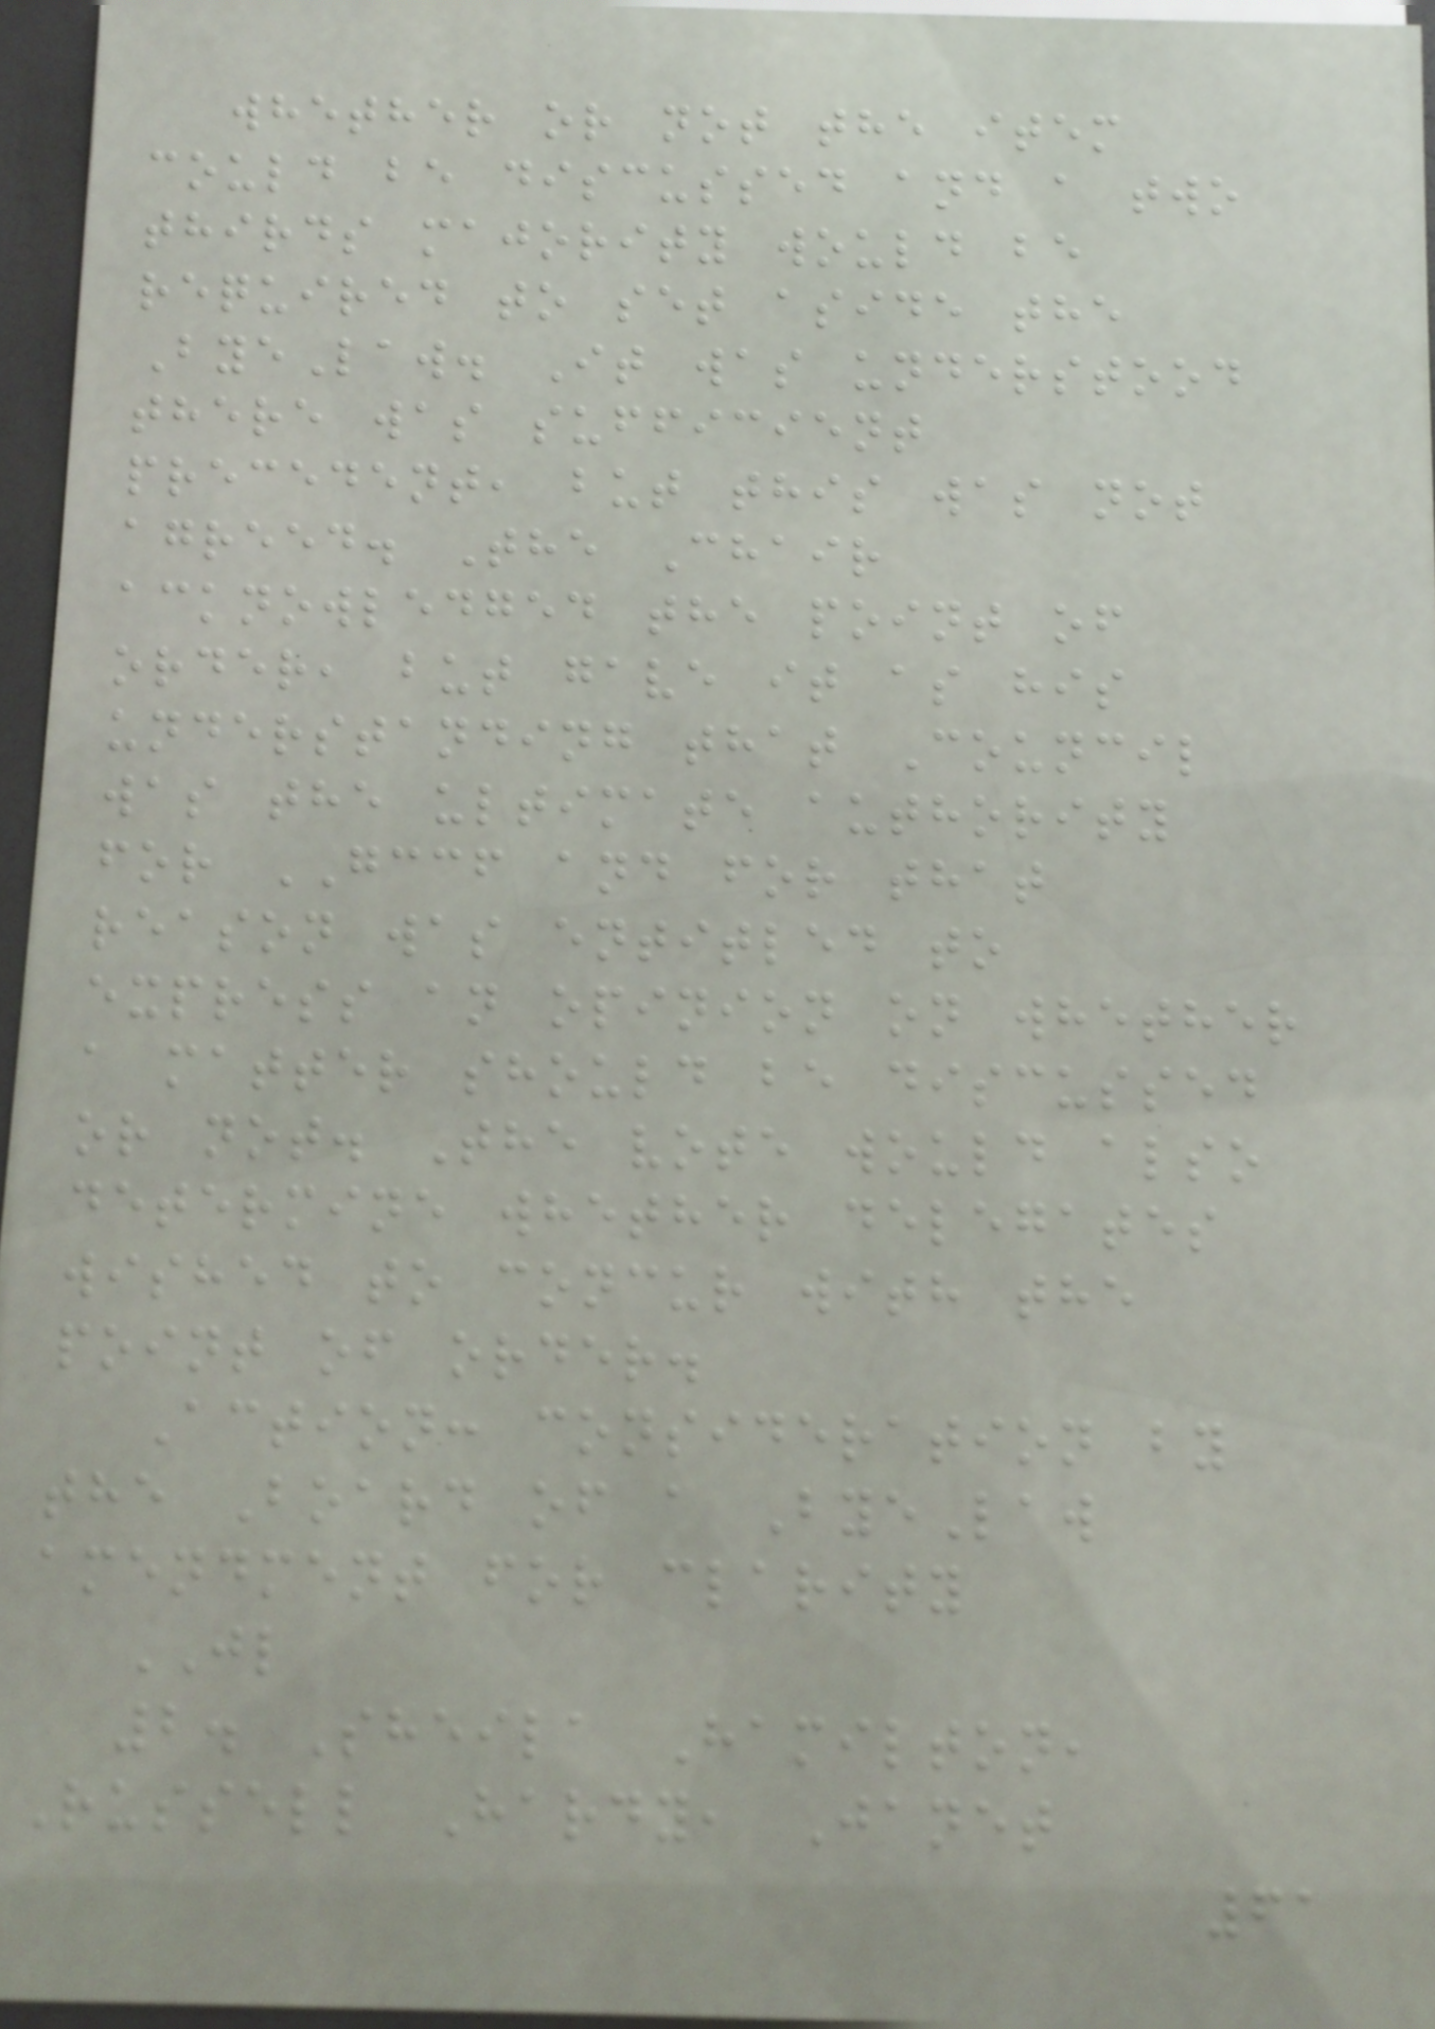whether or not the item
could be discussed and a two
thirds majority would be
required to set aside the
ByeLaw. It was understood
there was sufficient
precedent, but this was not
agreed. The Chair
acknowledged the point of
order, but gave it as his
understanding that Council
was the ultimate authority
for GCCF and for that
reason was entitled to
express an opinion on whether
a matter should be discussed
or not. The vote would also
determine whether delegates
wished to concur with the
point of order.
Action: consideration by
the Board of a ByeLaw
amendment for clarity
JL
2. Sheila Hamilton,
Russell Hardy, Janet
61
